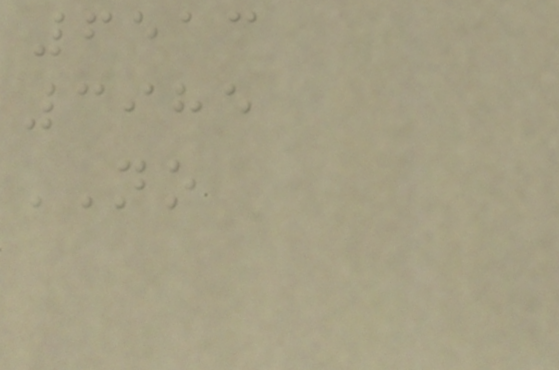6513
3985
NO
